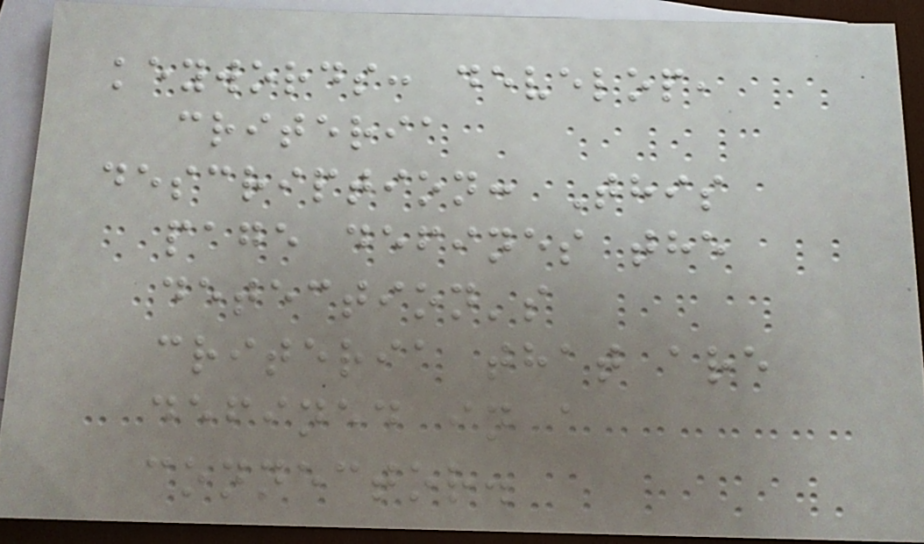keywords: develop,
criteria
description: This
page defines the
detection's
criteria that are
defined in a
connector.
